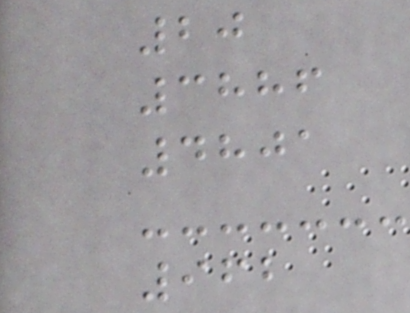20
3886
4801
962
